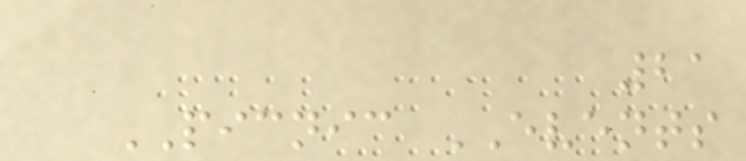21
PICNIC EVENTS
